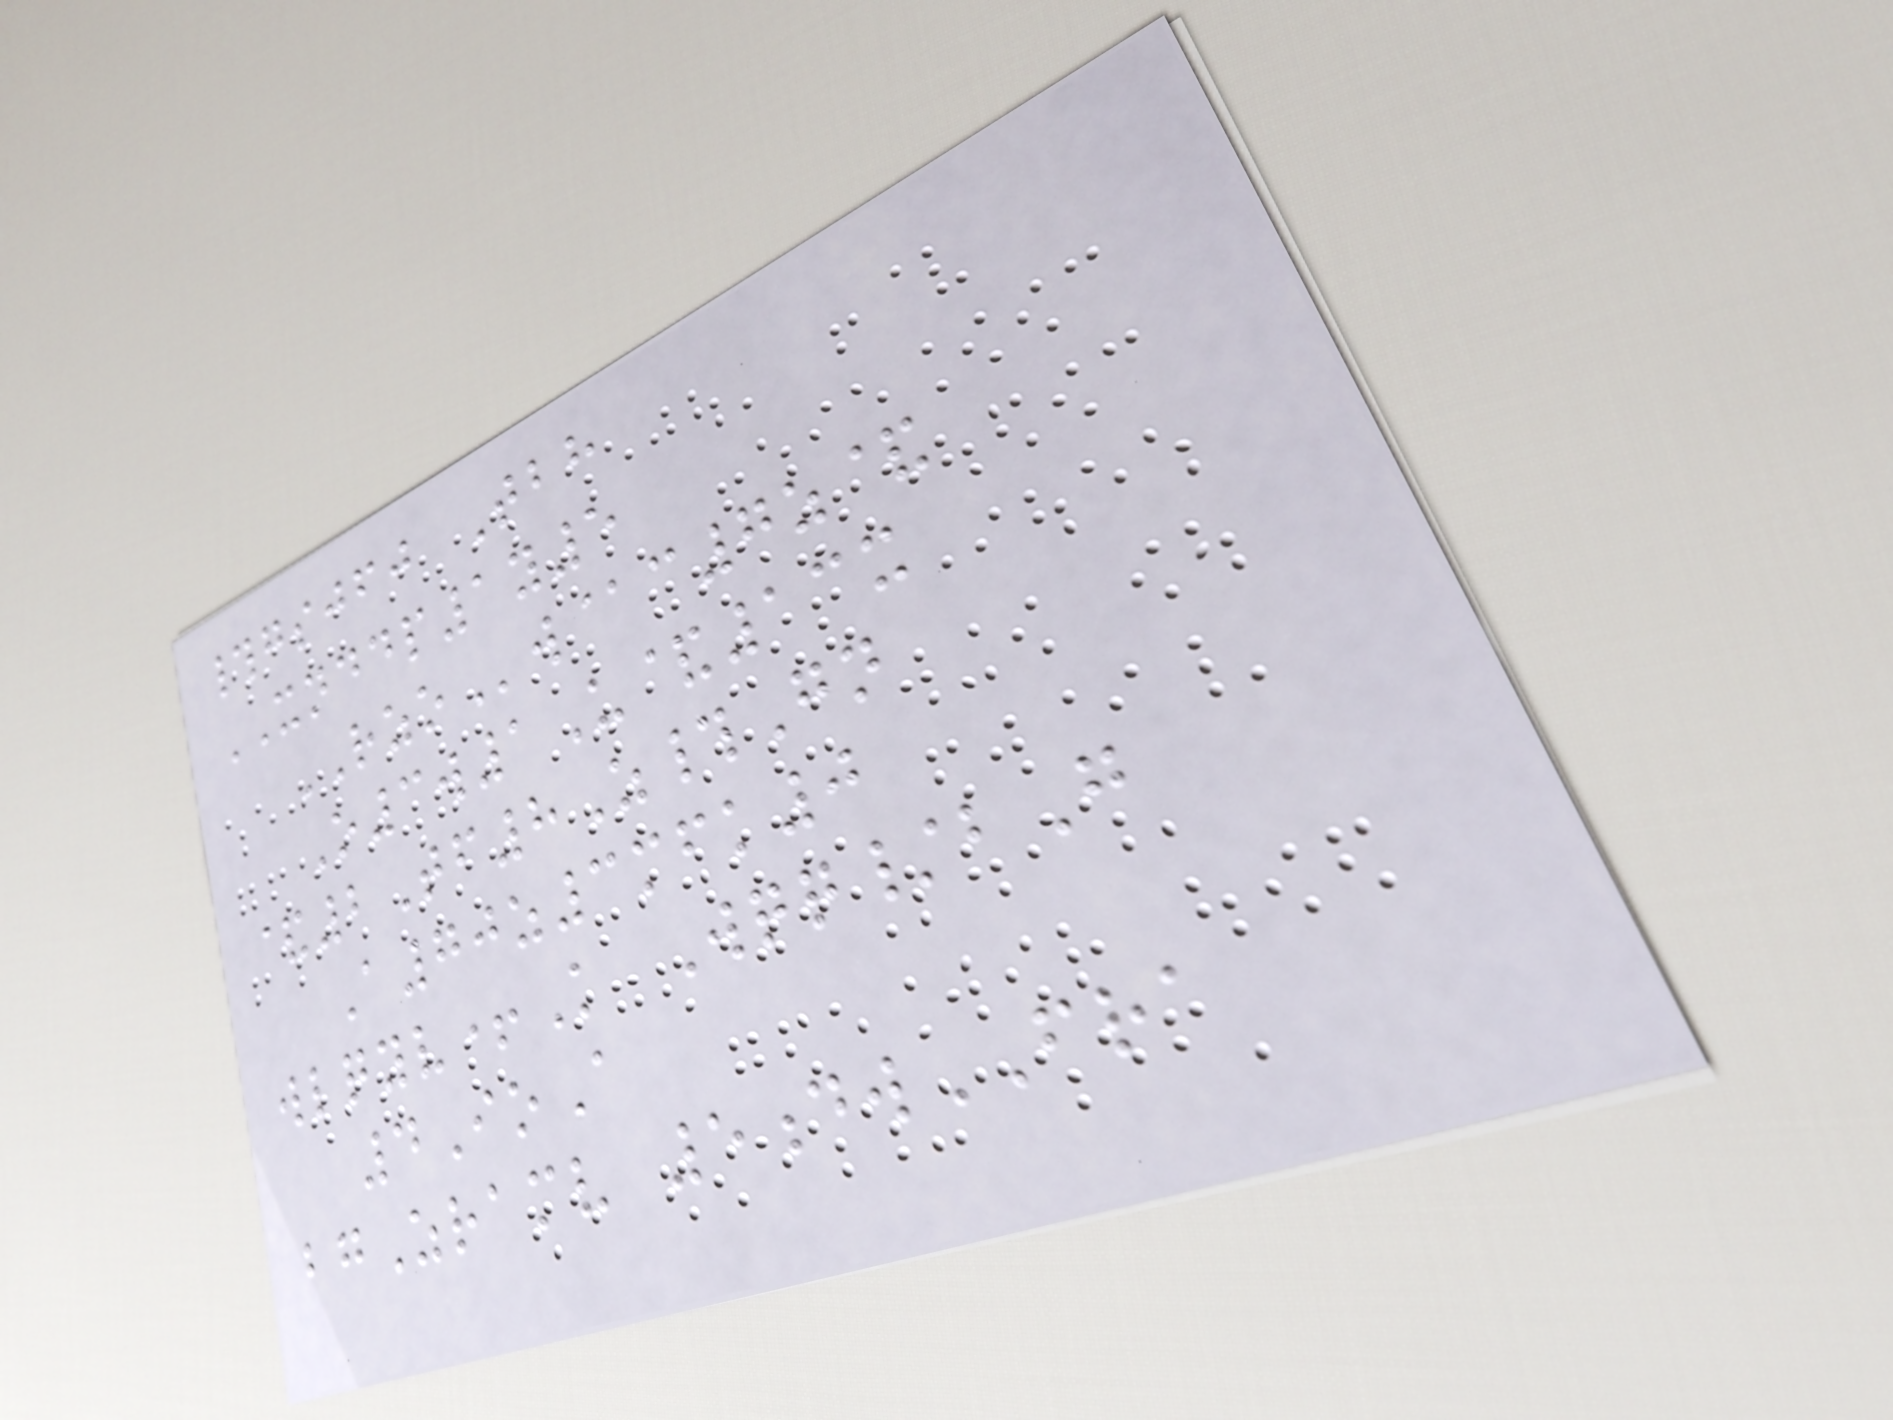#gsjfj Tbh
XNDDP1y5
RZOw@c7z&
O3w1U&13x
&2Tf8Z#Gn
A70z3mfk0
wlqyv+K Wqq/bG
4IoA
bgZramv 5dwFRA
